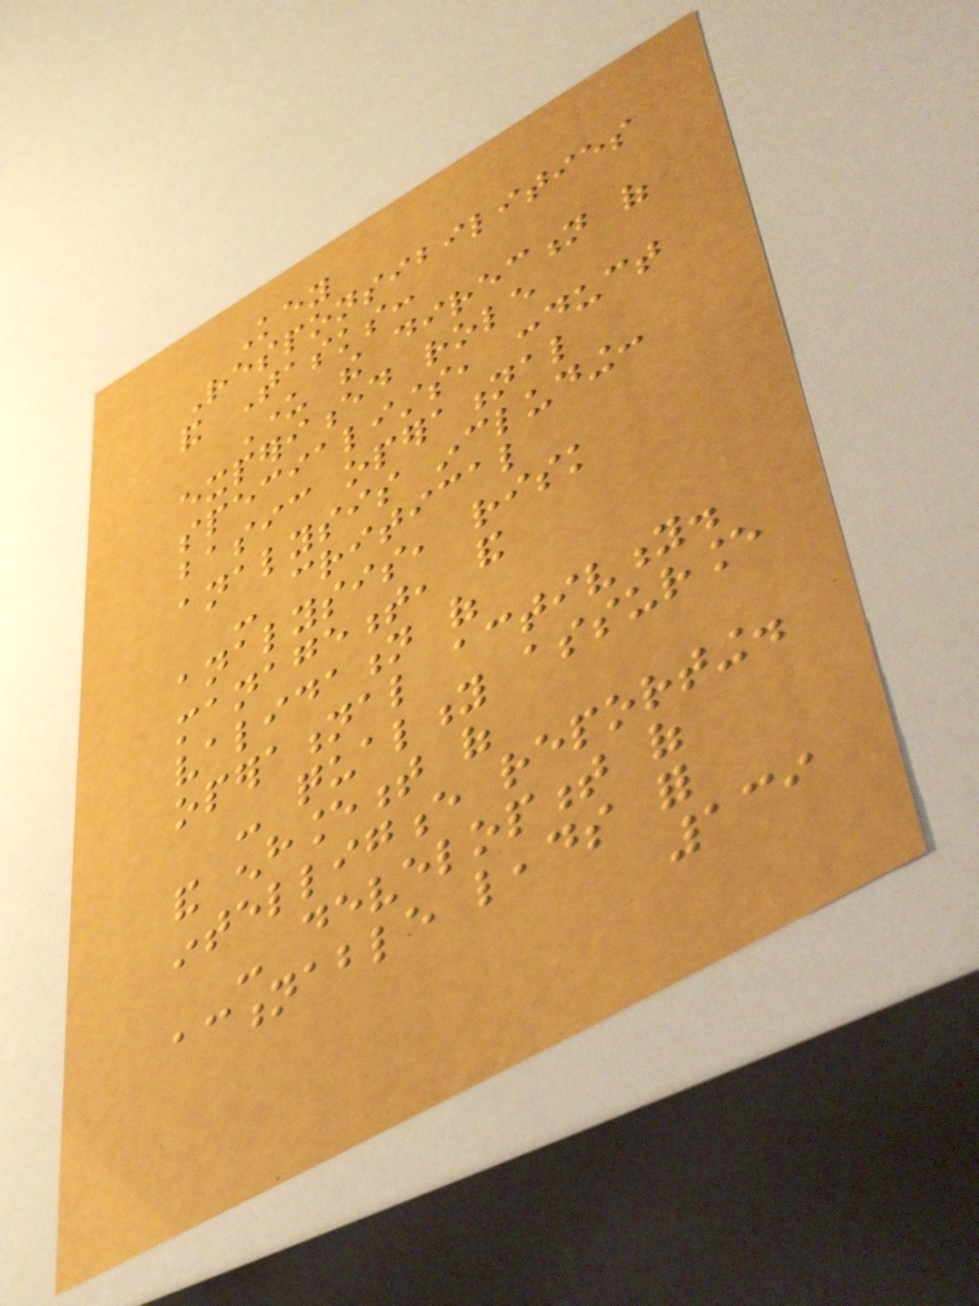Key
Responsibilities
and Tasks:
Under the direction of
experienced role
specialists, conduct
basic operational
analysis including:
- critical
analysis, risk
management, and
validation of
operational activity.
- quality assurance
and enhancement of
intelligence reporting.
- development of
actionable leads for
139
